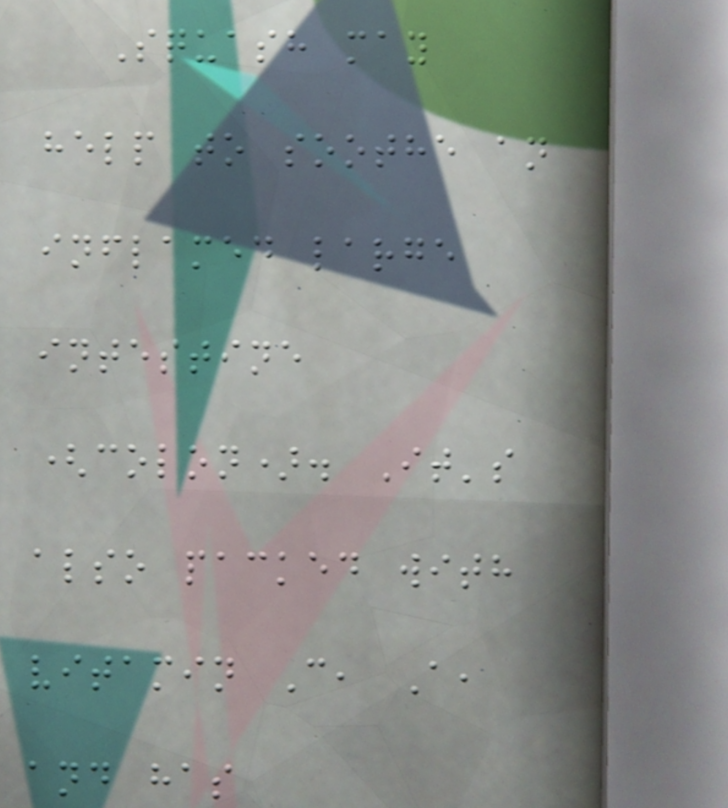Squash may
help to soothe an
inflamed large
intestine
(colon). It's
also packed with
vitamin C, A,
and has
